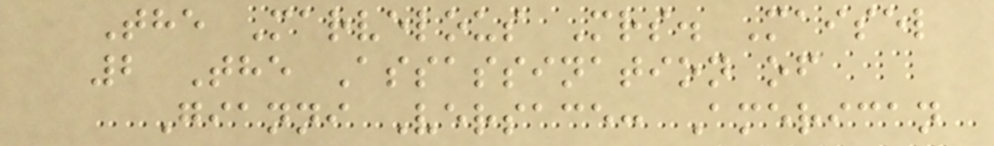The Marvelous Mrs. Maisel
2 The Assassination of
Gianni Versace: American
